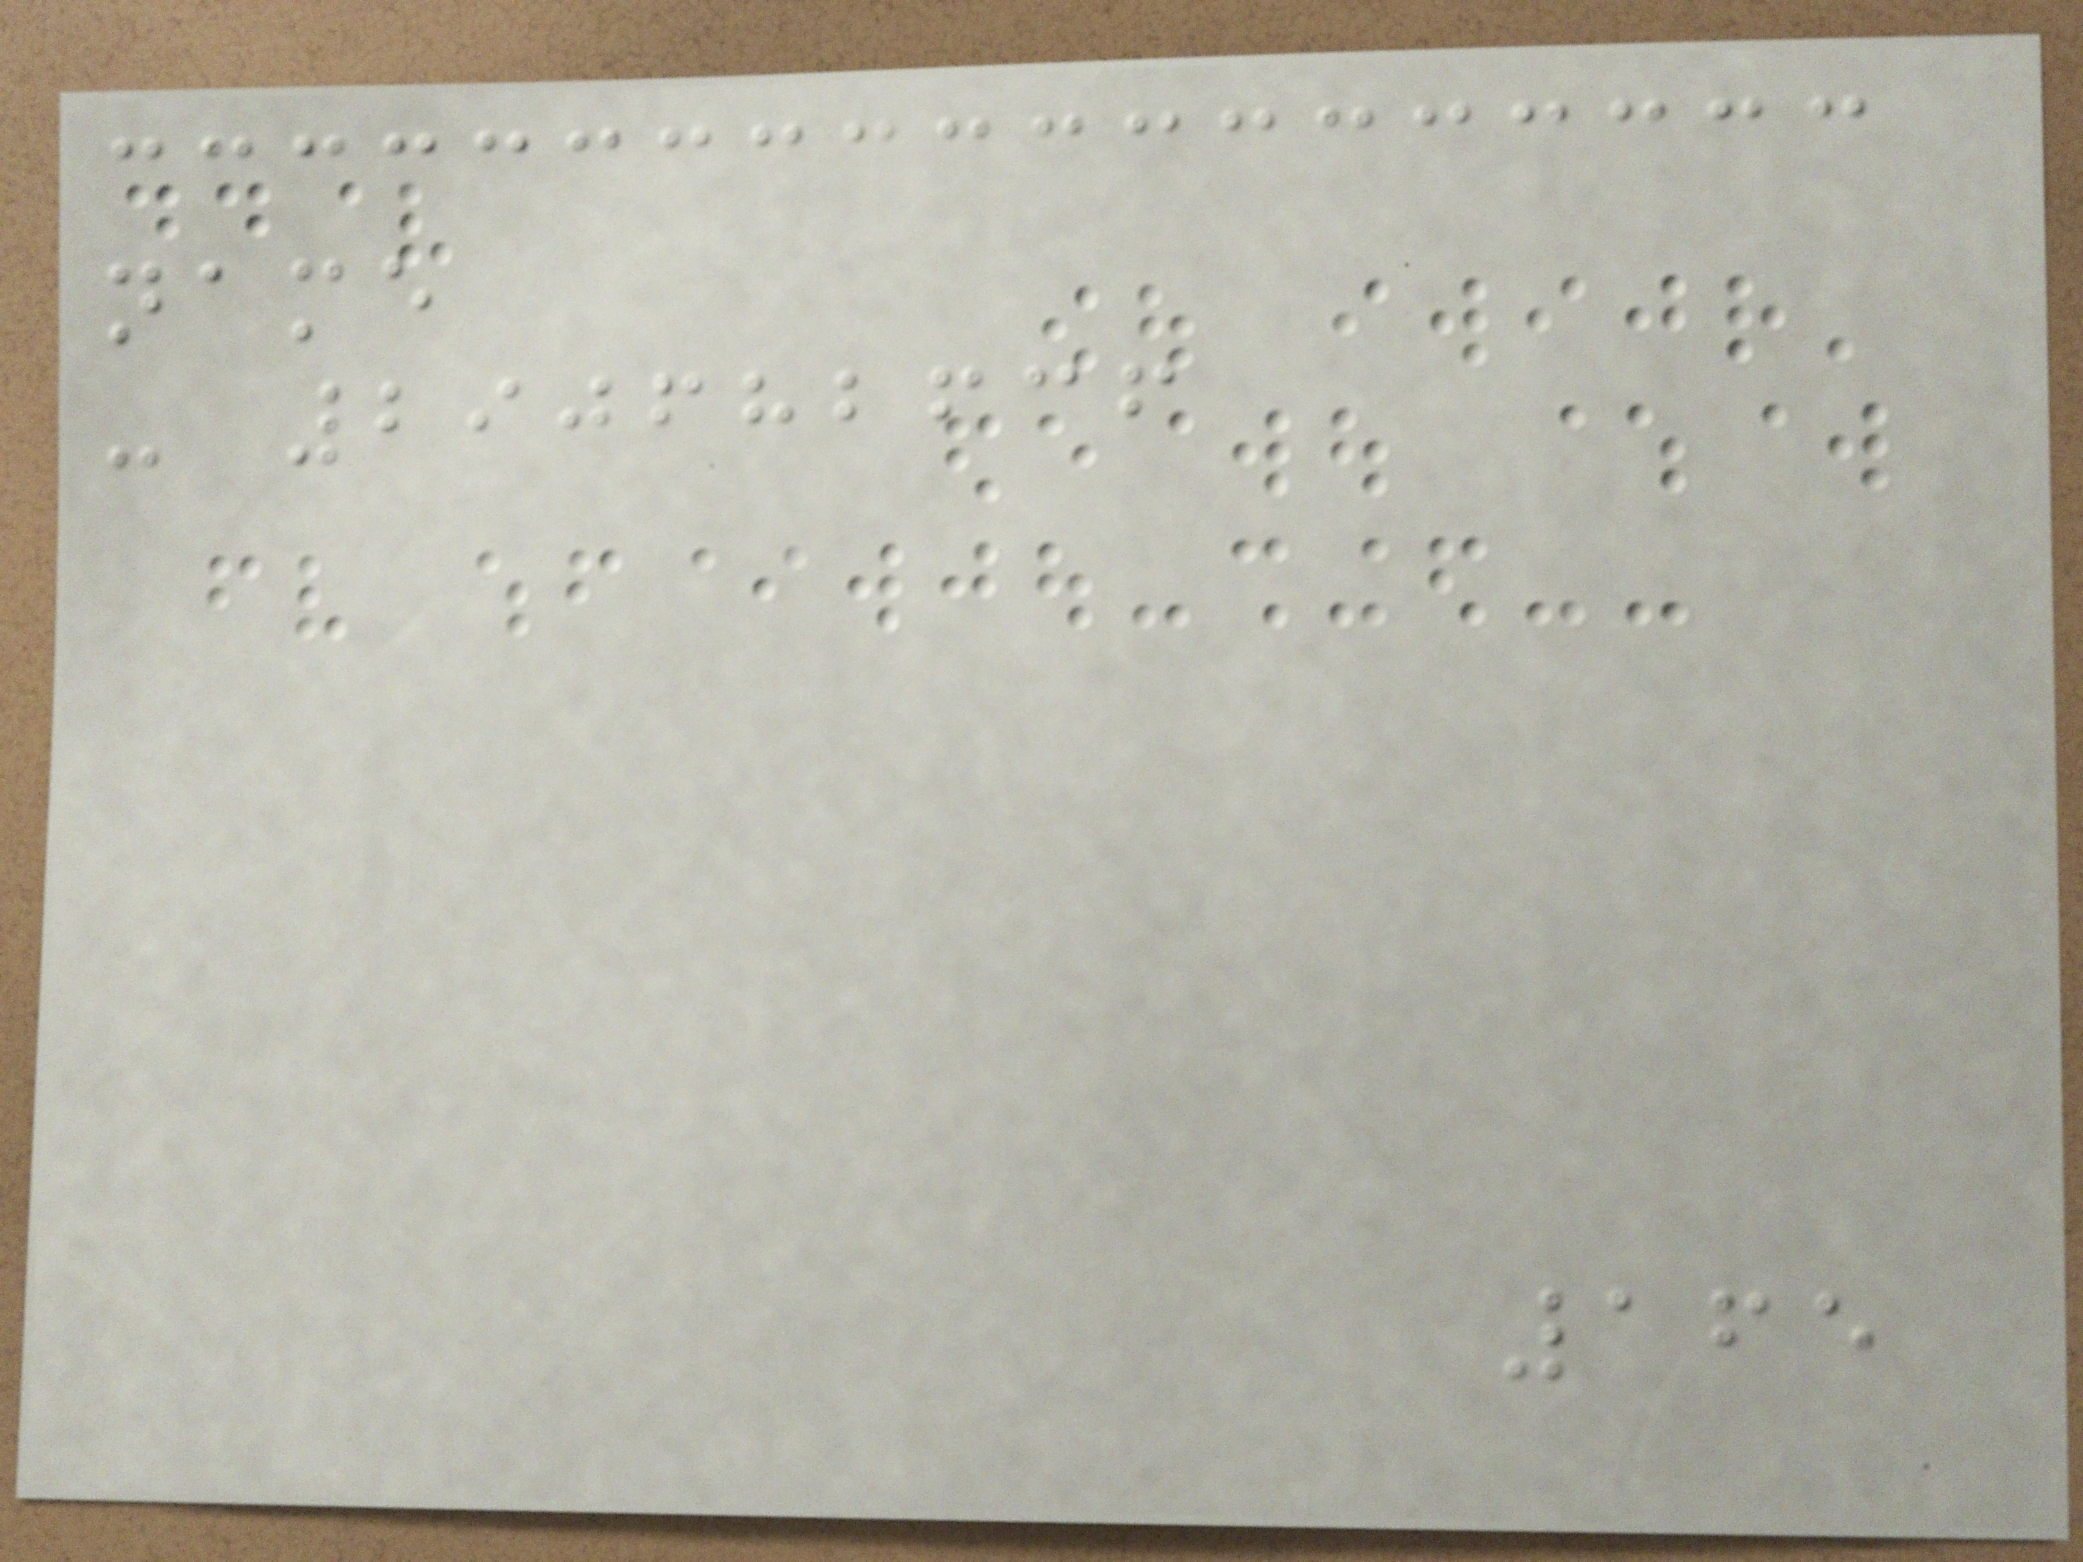name
- 290682636
165
